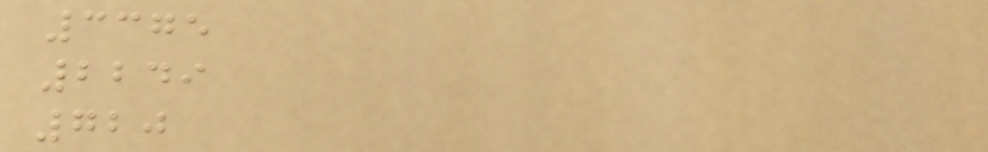3375
2249
720
